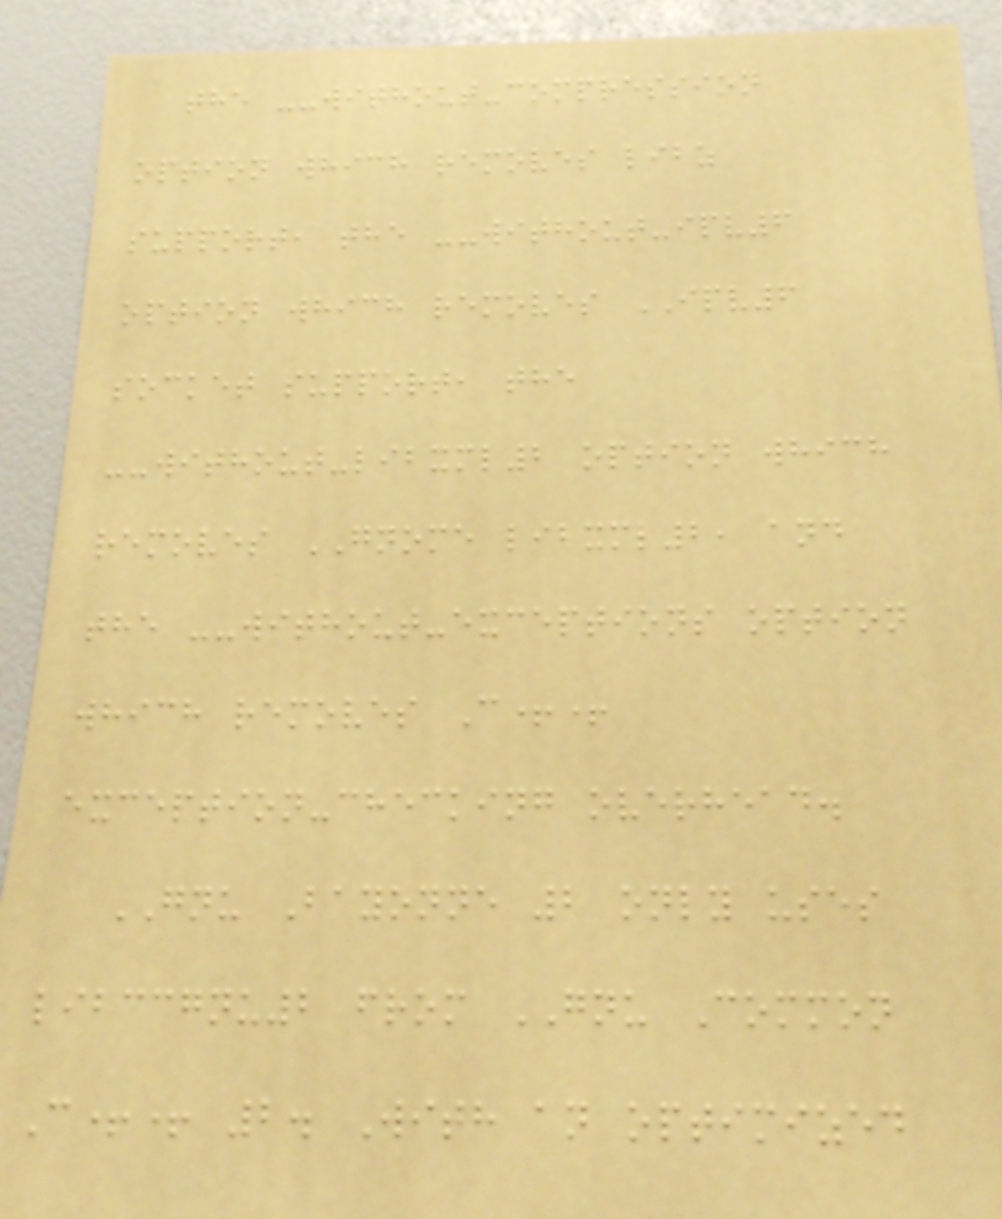the --without-compression
option which removes libz
support, the --without-ipv6
option which removes IPV6
socket support, the
--without-libxml2 option which
removes GNOME libxml2, and
the --without-exceptions option
which removes C++
exception-checking overhead.
GNU Bayonne 2 only uses
libccgnu2 from GNU Common
C++ 2. With an optimized
